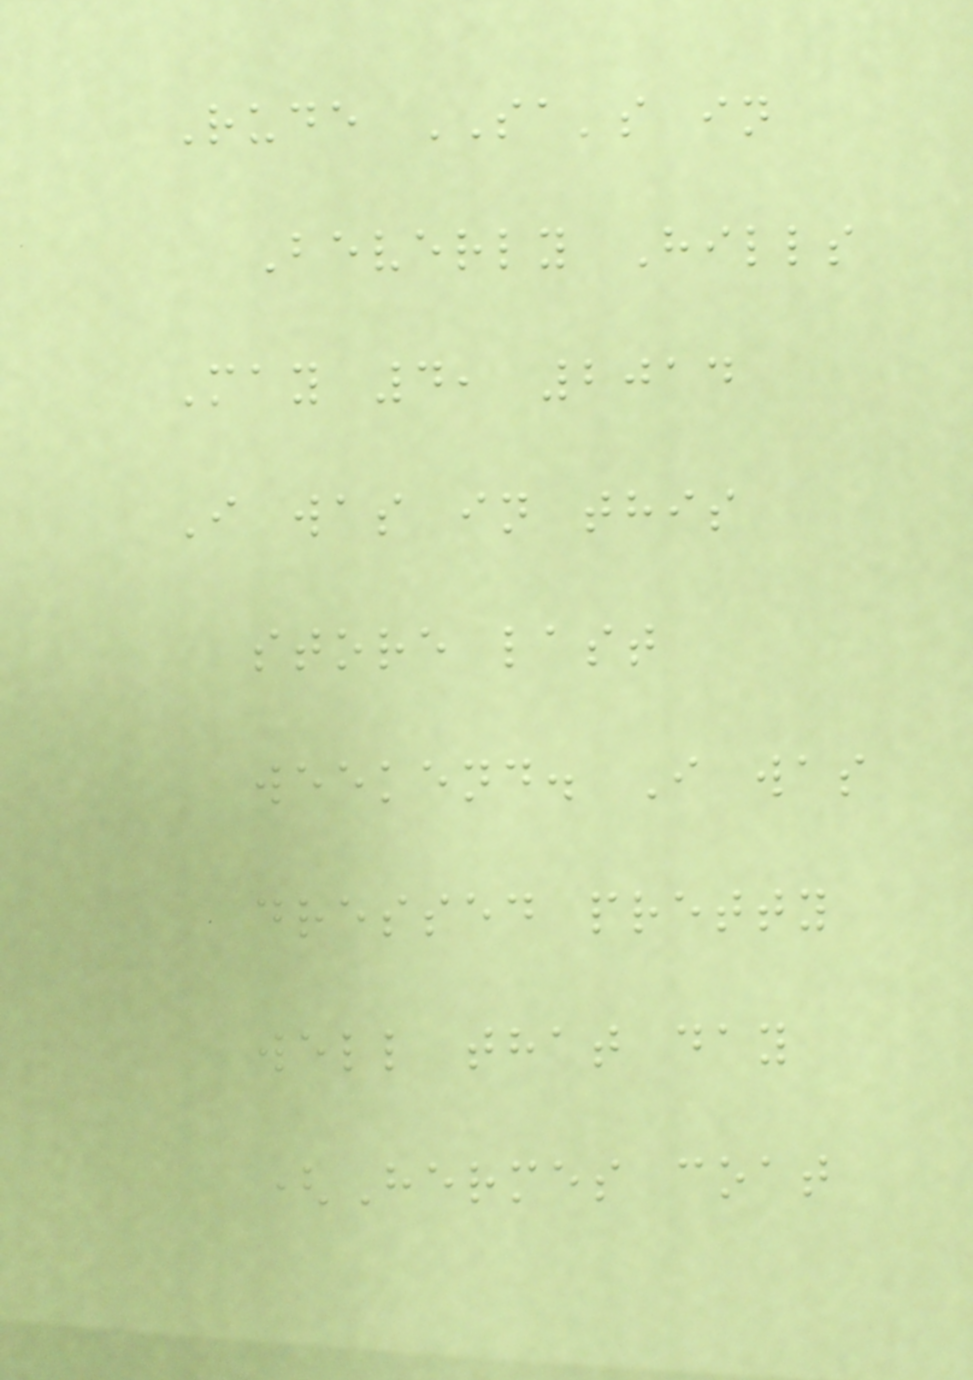Rude SA's in
Beverly Hills
May 4, 2014
I was in this
store last
weekend. I was
dressed pretty
well that day
(Hermes coat
